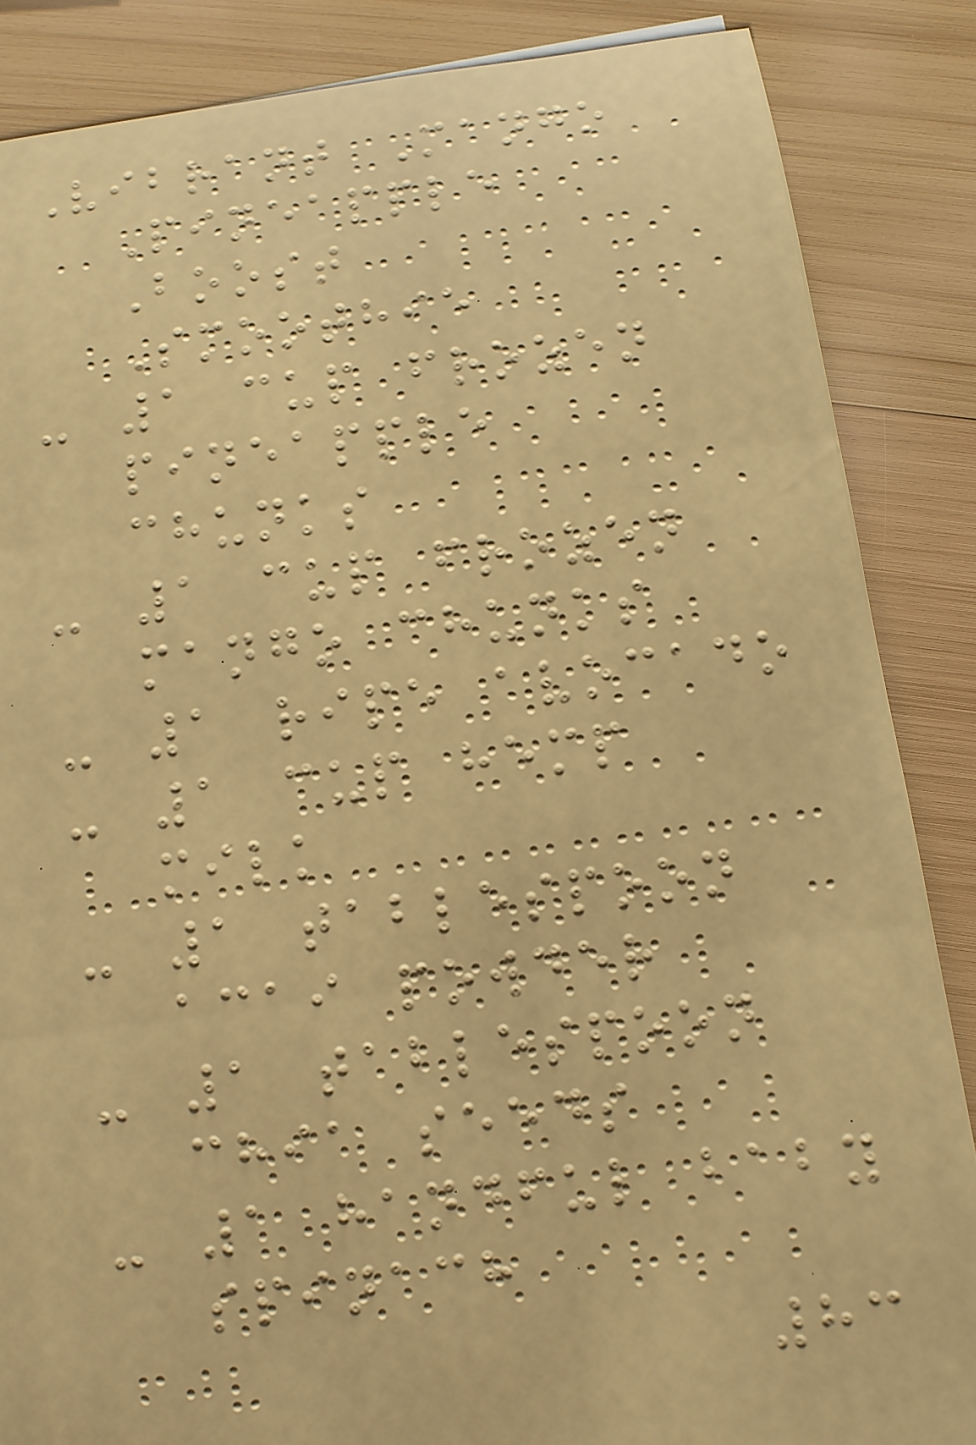Vibrant Mango
Pineapple
Boost
Smoothie
- 1 cup frozen
pineapple
chunks
- 1 cup frozen
mango chunks
- 1 ripe avocado
- 1 cup hemp
milk
- 1 tablespoon
acai powder
- 1 tablespoon
chia seeds
- 1 handful baby
spinach
83
